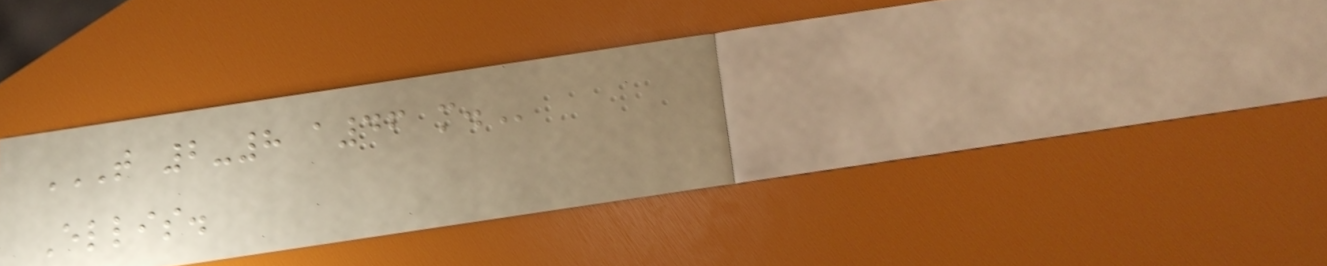T 2-8 A46 M.
Ellis.
